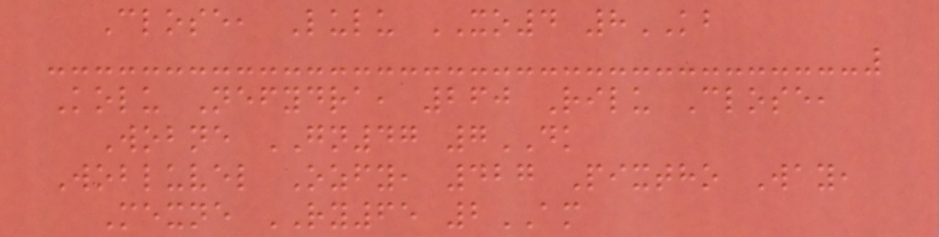Close, Lulu XO4 8KB
Kolu Nefydra, 260 Rilu Close,
Wobne GN47 7DK
Wobluvel Ozfy, 427 Pixtho Way,
Mexne RY65 2AM
